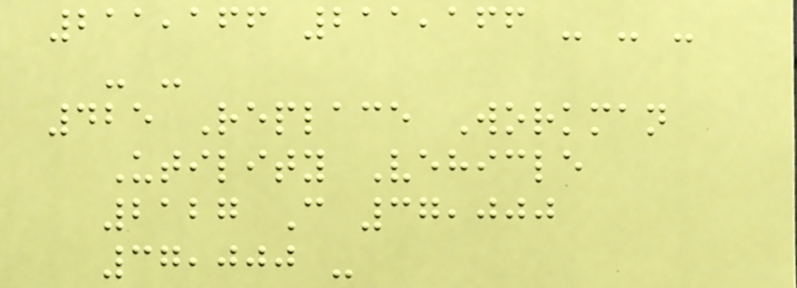211,166 211,166 - - -
- -
425 Replace Workman
Utility Vehicle
2127 C 37,000
37,000 -
